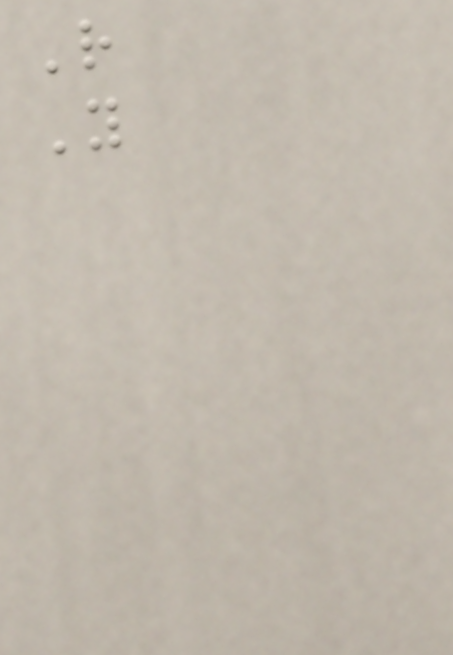R
Y
